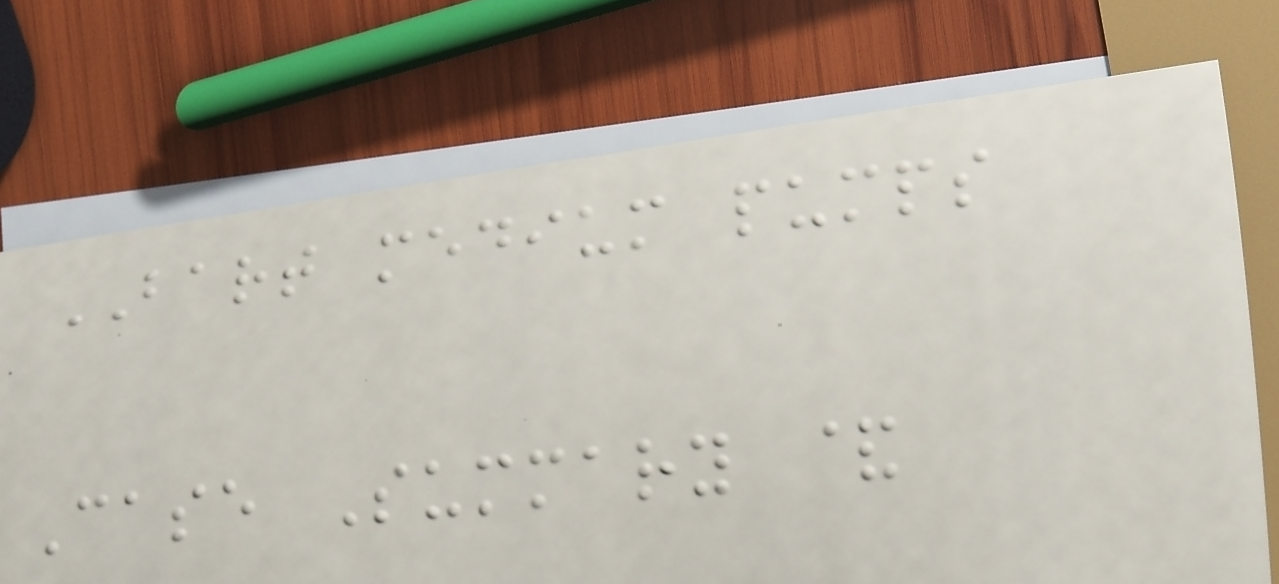BART medium pumps
Case Summary &
